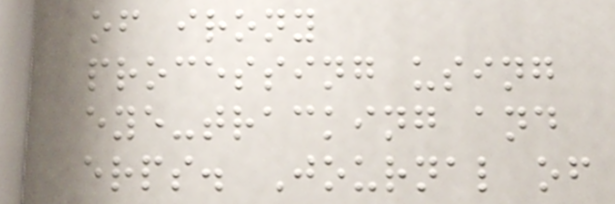of irony
processing using
eye-tracking and
erps. Journal of
